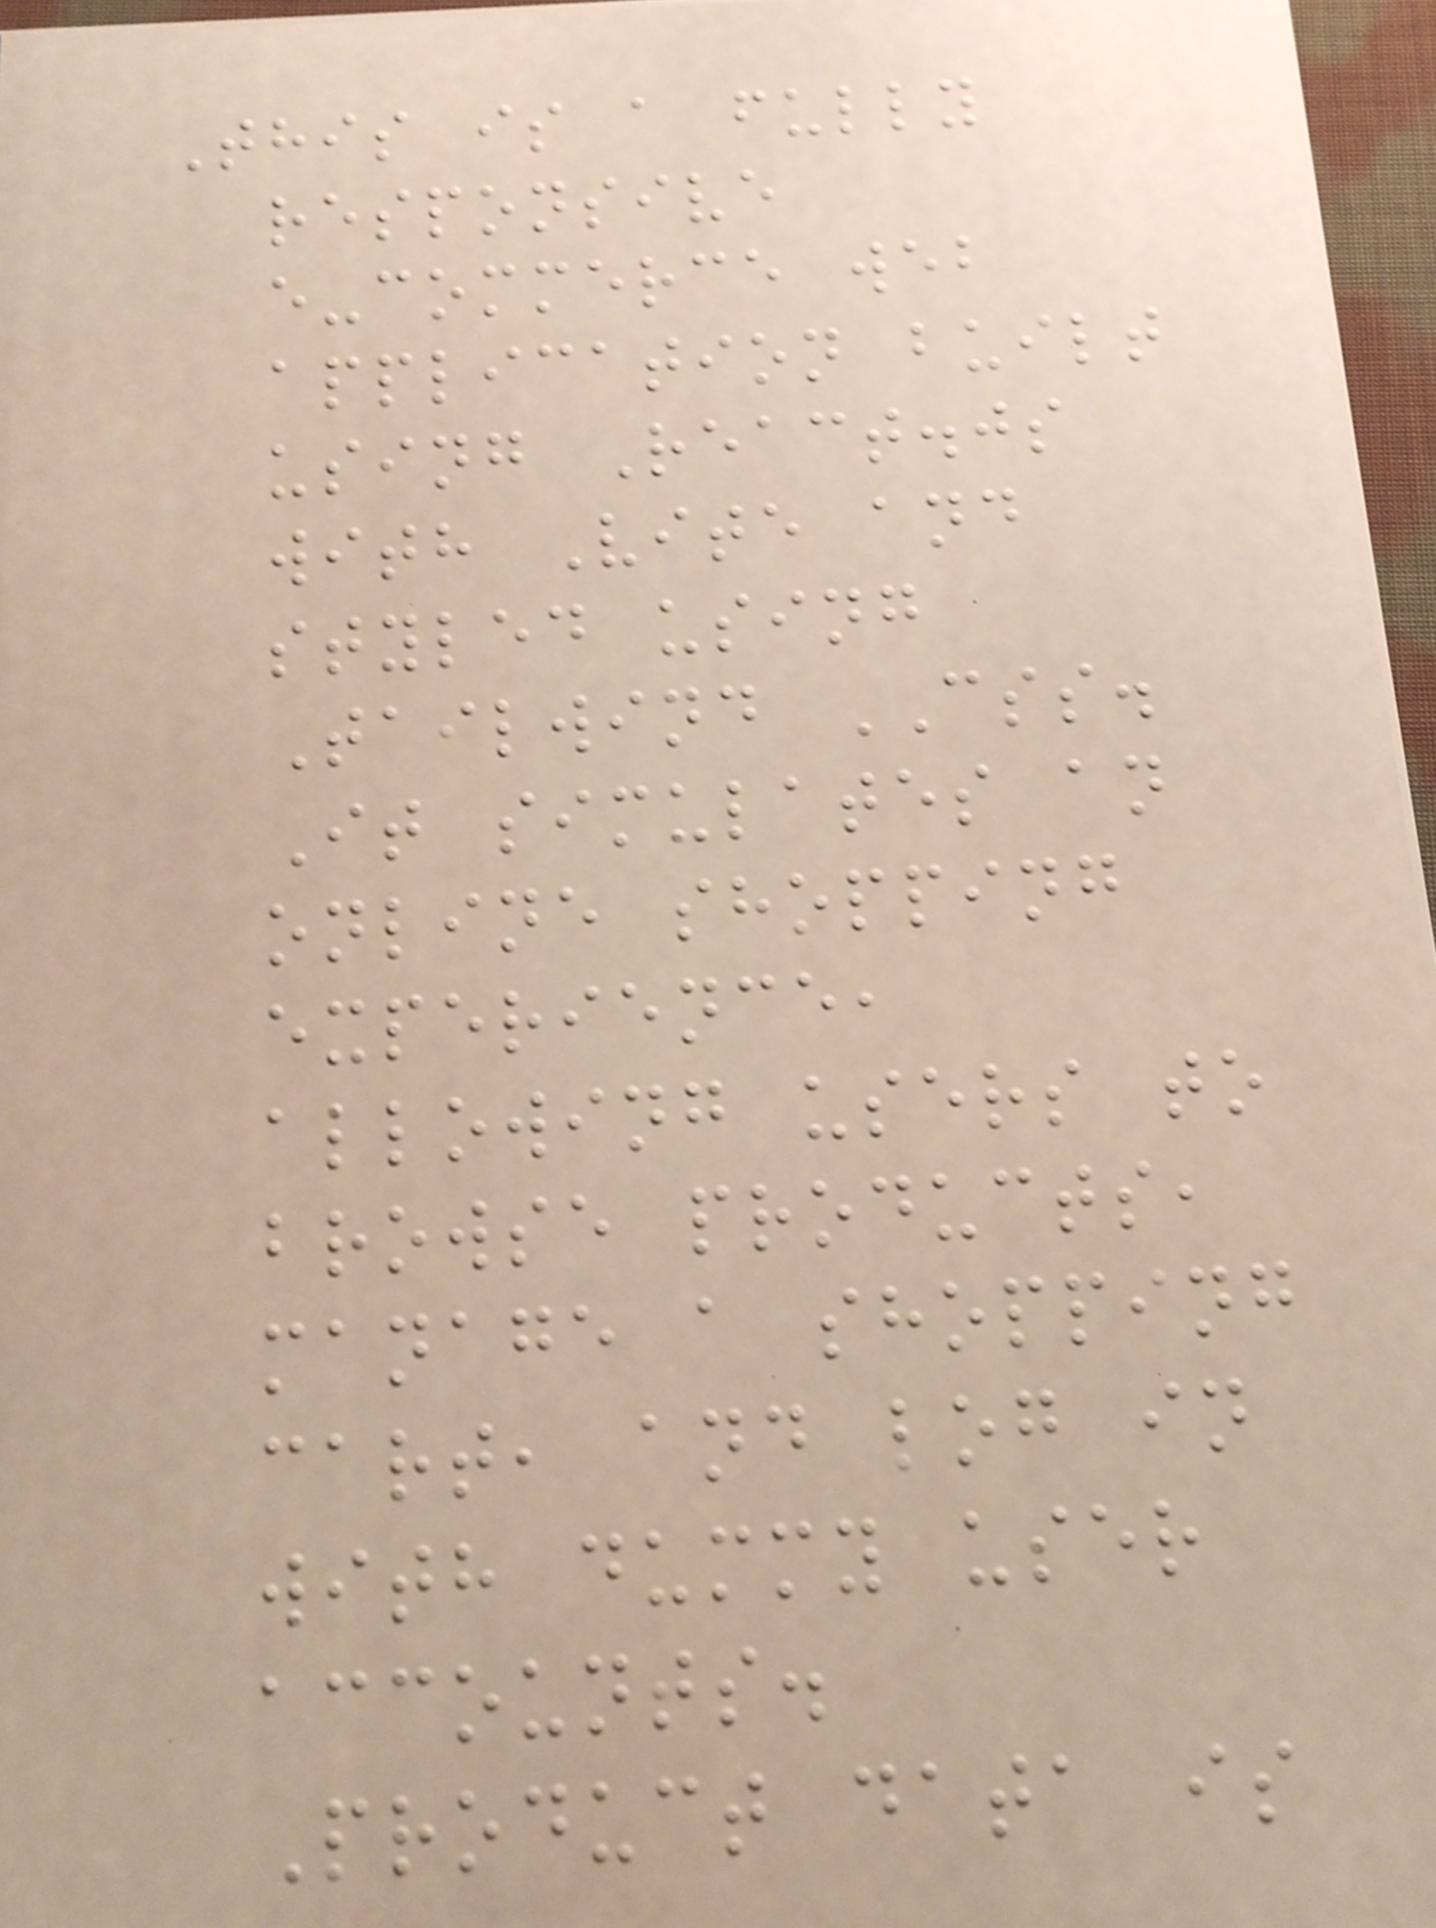This is a fully
responsive
e-commerce web
application built
using React.js
with Vite and
styled using
Tailwind CSS.
It simulates an
online shopping
experience,
allowing users to
browse products,
manage a shopping
cart, and log in
with dummy user
accounts.
Product data is
